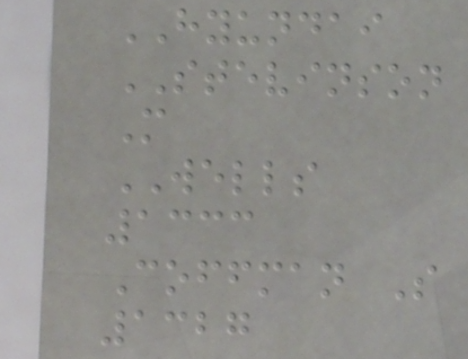HYUNDAI
STEVINSON
M
WELLS
1333
Coffman S
1327
